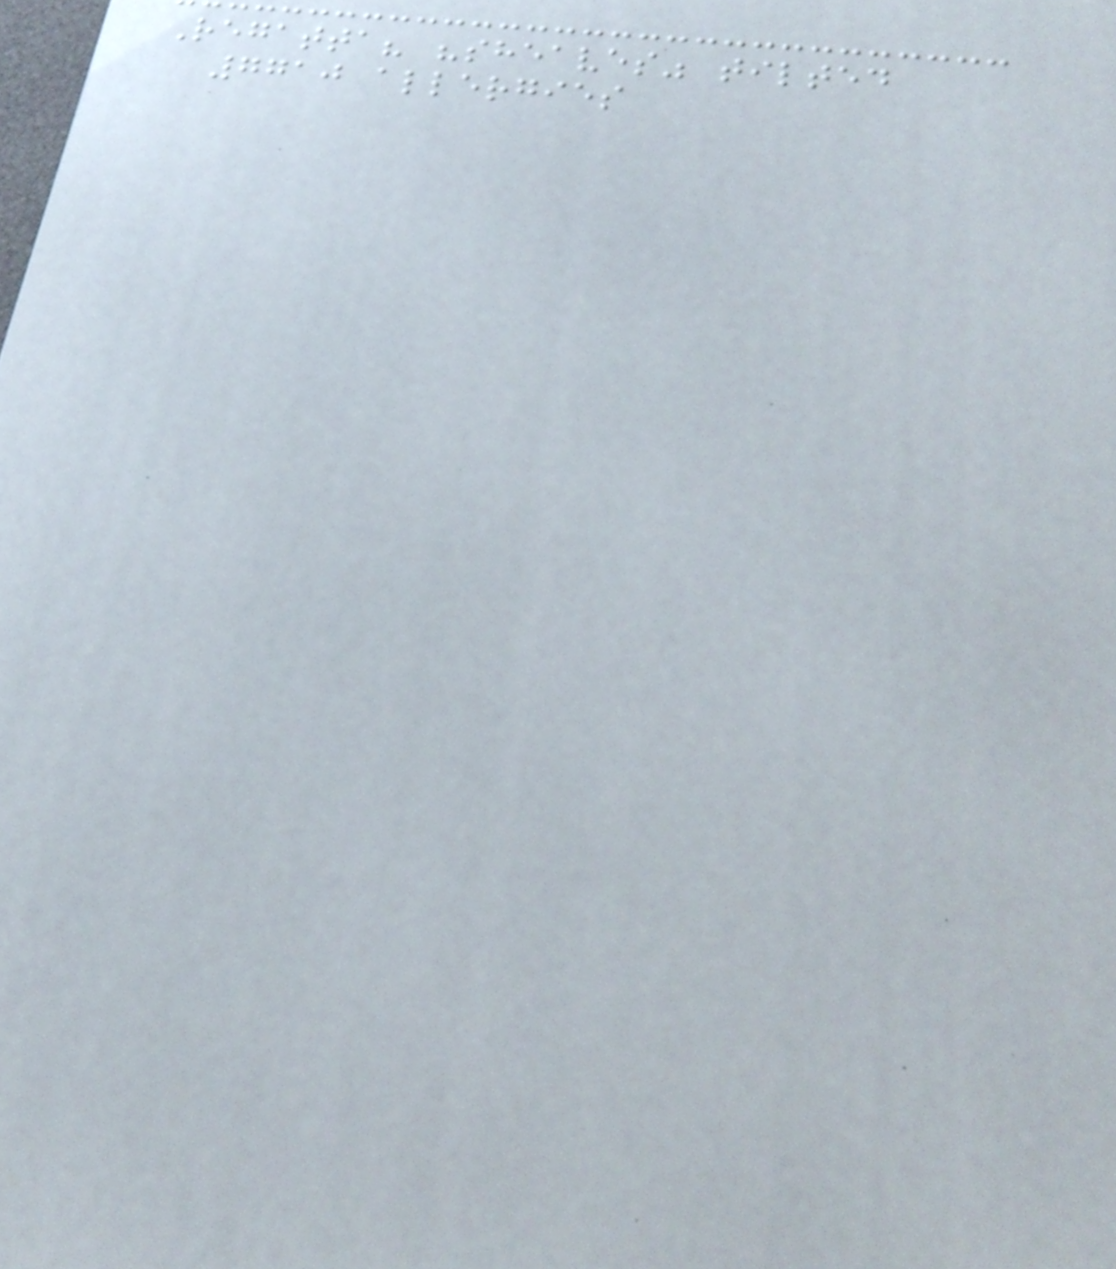Regatta? "sheaves" tilted
7710 allergies
